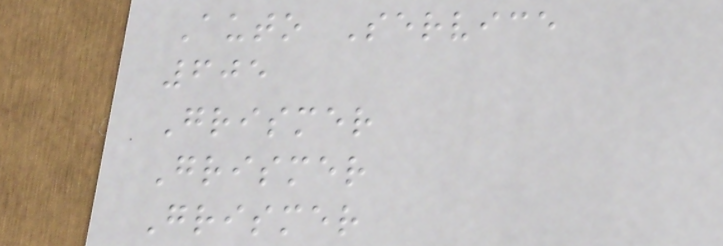Auto Service
605
Grismer
Grismer
Grismer
